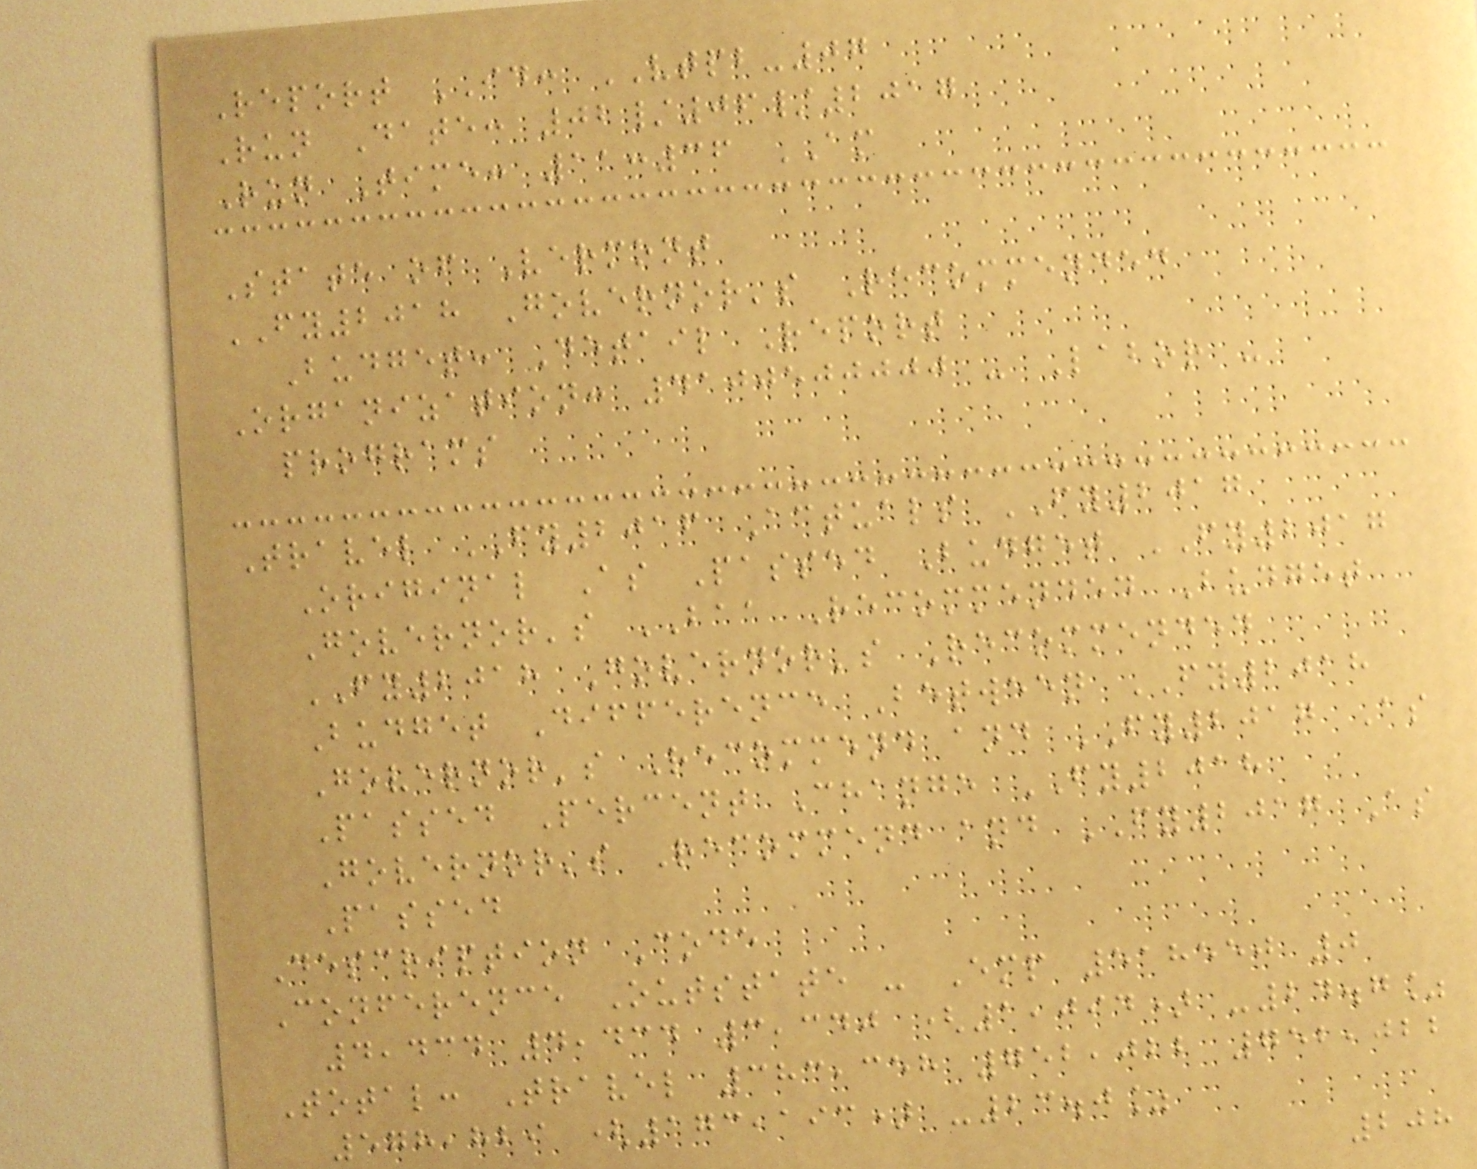Report ID: VTPB-07
Run Date: 02/06/2017
Run Time: 11:36 AM
State of Vermont
FY2018 Governor's Recommended
Budget: Detail Report
Organization: 4100500000 - Labor -
programs
Travel FY2016 Actuals FY2017
Original As Passed Budget FY2017
Governor's BAA Recommended Budget
FY2018 Governor's Recommended
Budget Difference Between FY2018
Governor's Recommend and FY2017 As
Passed Percent Change FY2018
Governor's Recommend and FY2017 As
Passed
Description Code
Conference Outstate - Emp 518550 0
4,434 4,434 3,340 (1,094) -24.7%
Total: Travel 383,358 752,022 752,022
578,829 (173,193) -23.0%
208
